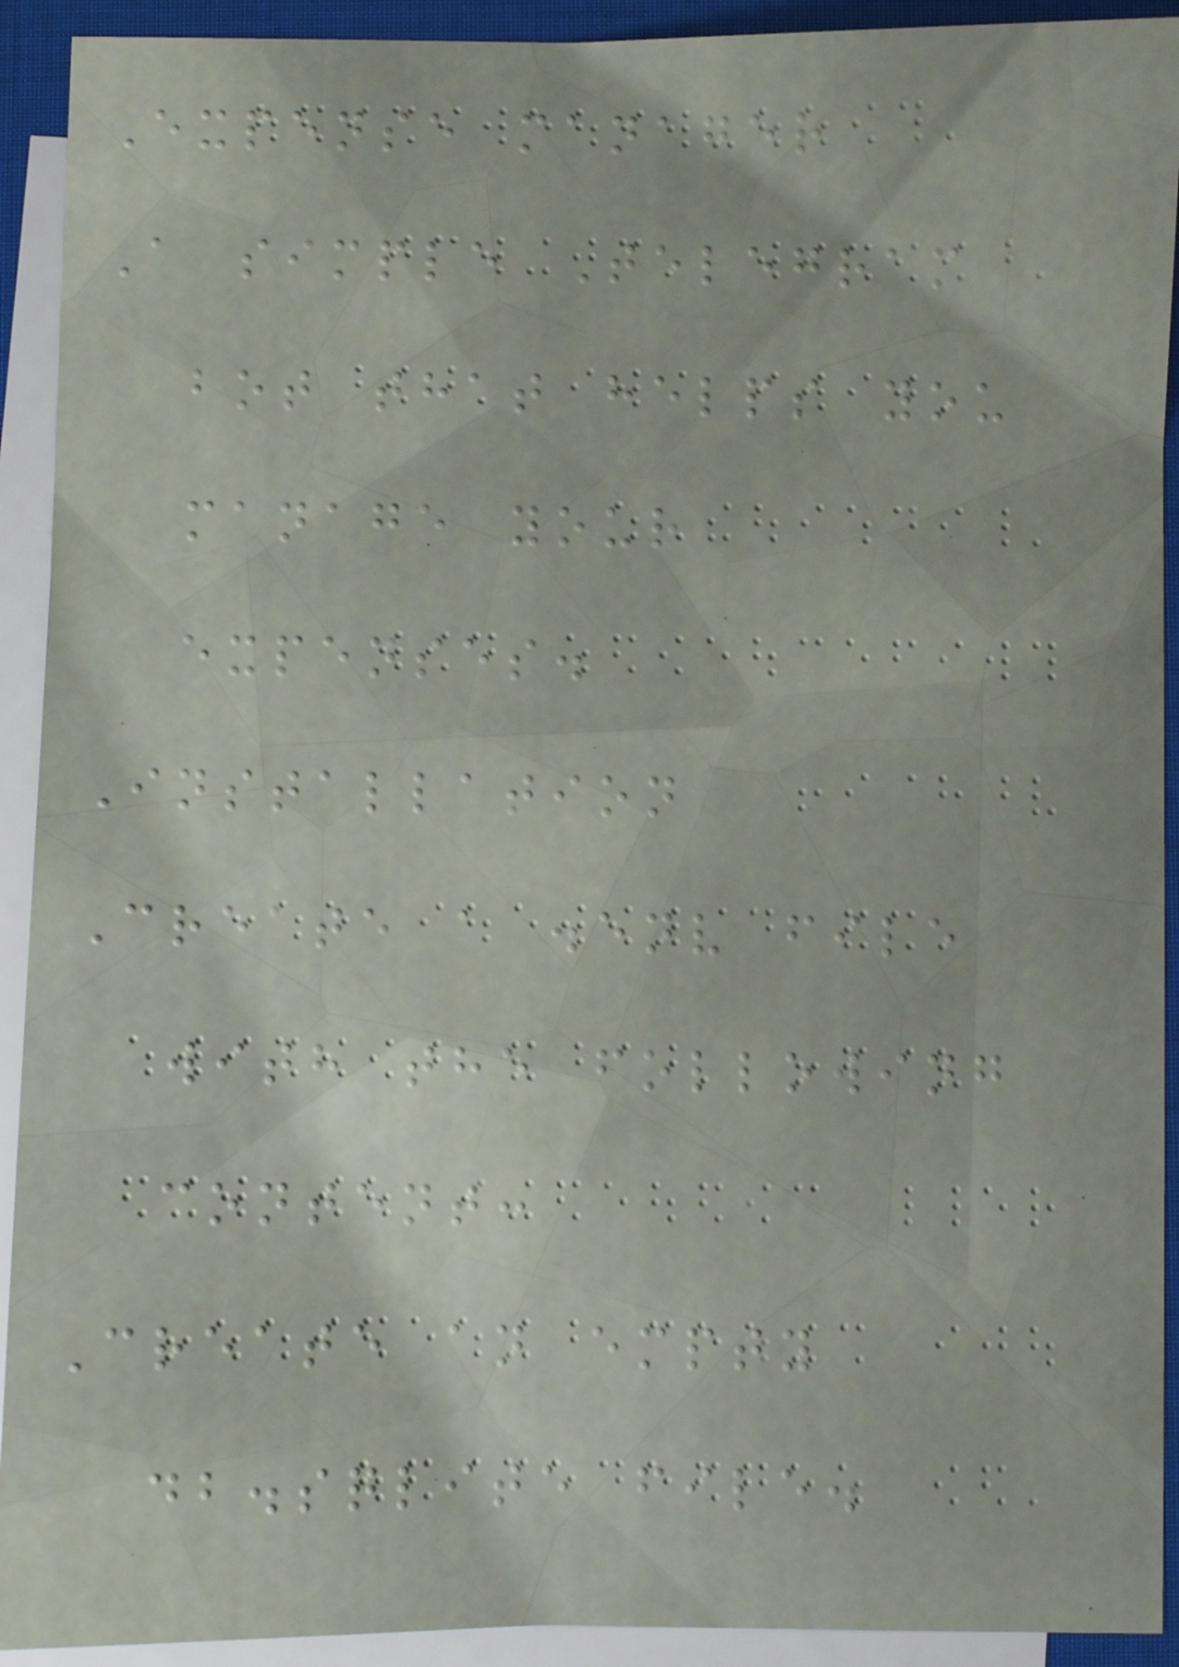Expense manager
A simple Telegram
bot that helps you
manage your
expenses.
Installation
Create a .env file
with the following
content:
Create an empty
db.sqlite file.
